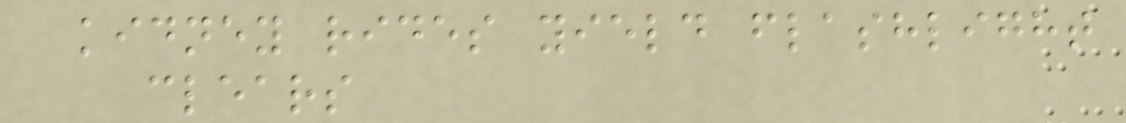kidney rides yield flashlight
clears
